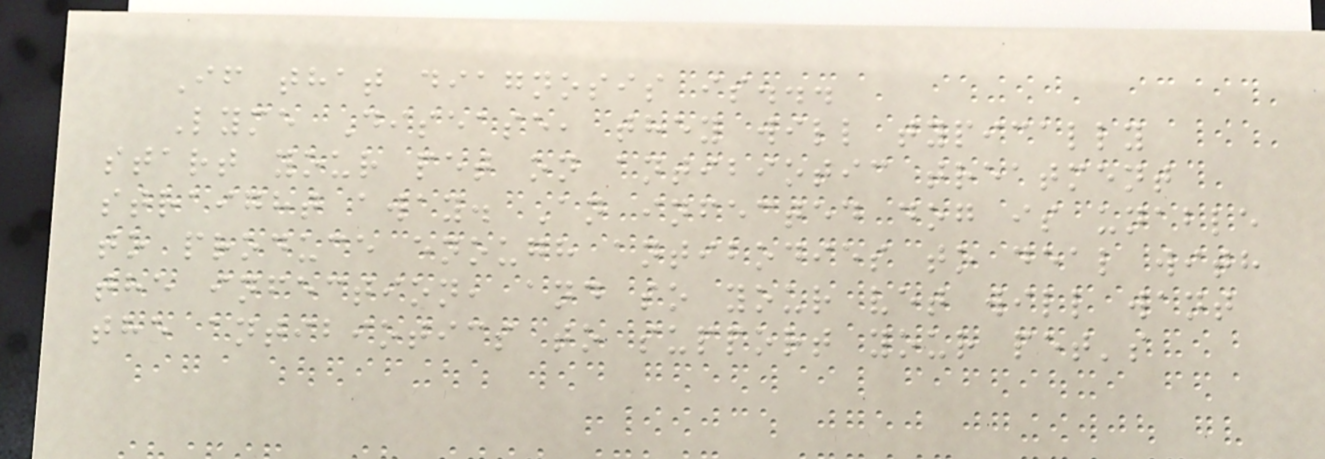If that diagnosis is...
Lyme Disease, they will typically
start your pet on antibiotic treatment
straight away. An infected dog is unable
to produce enough antibodies to deal with
the infection, and so your vet will want
the antibiotics to support your pet's
